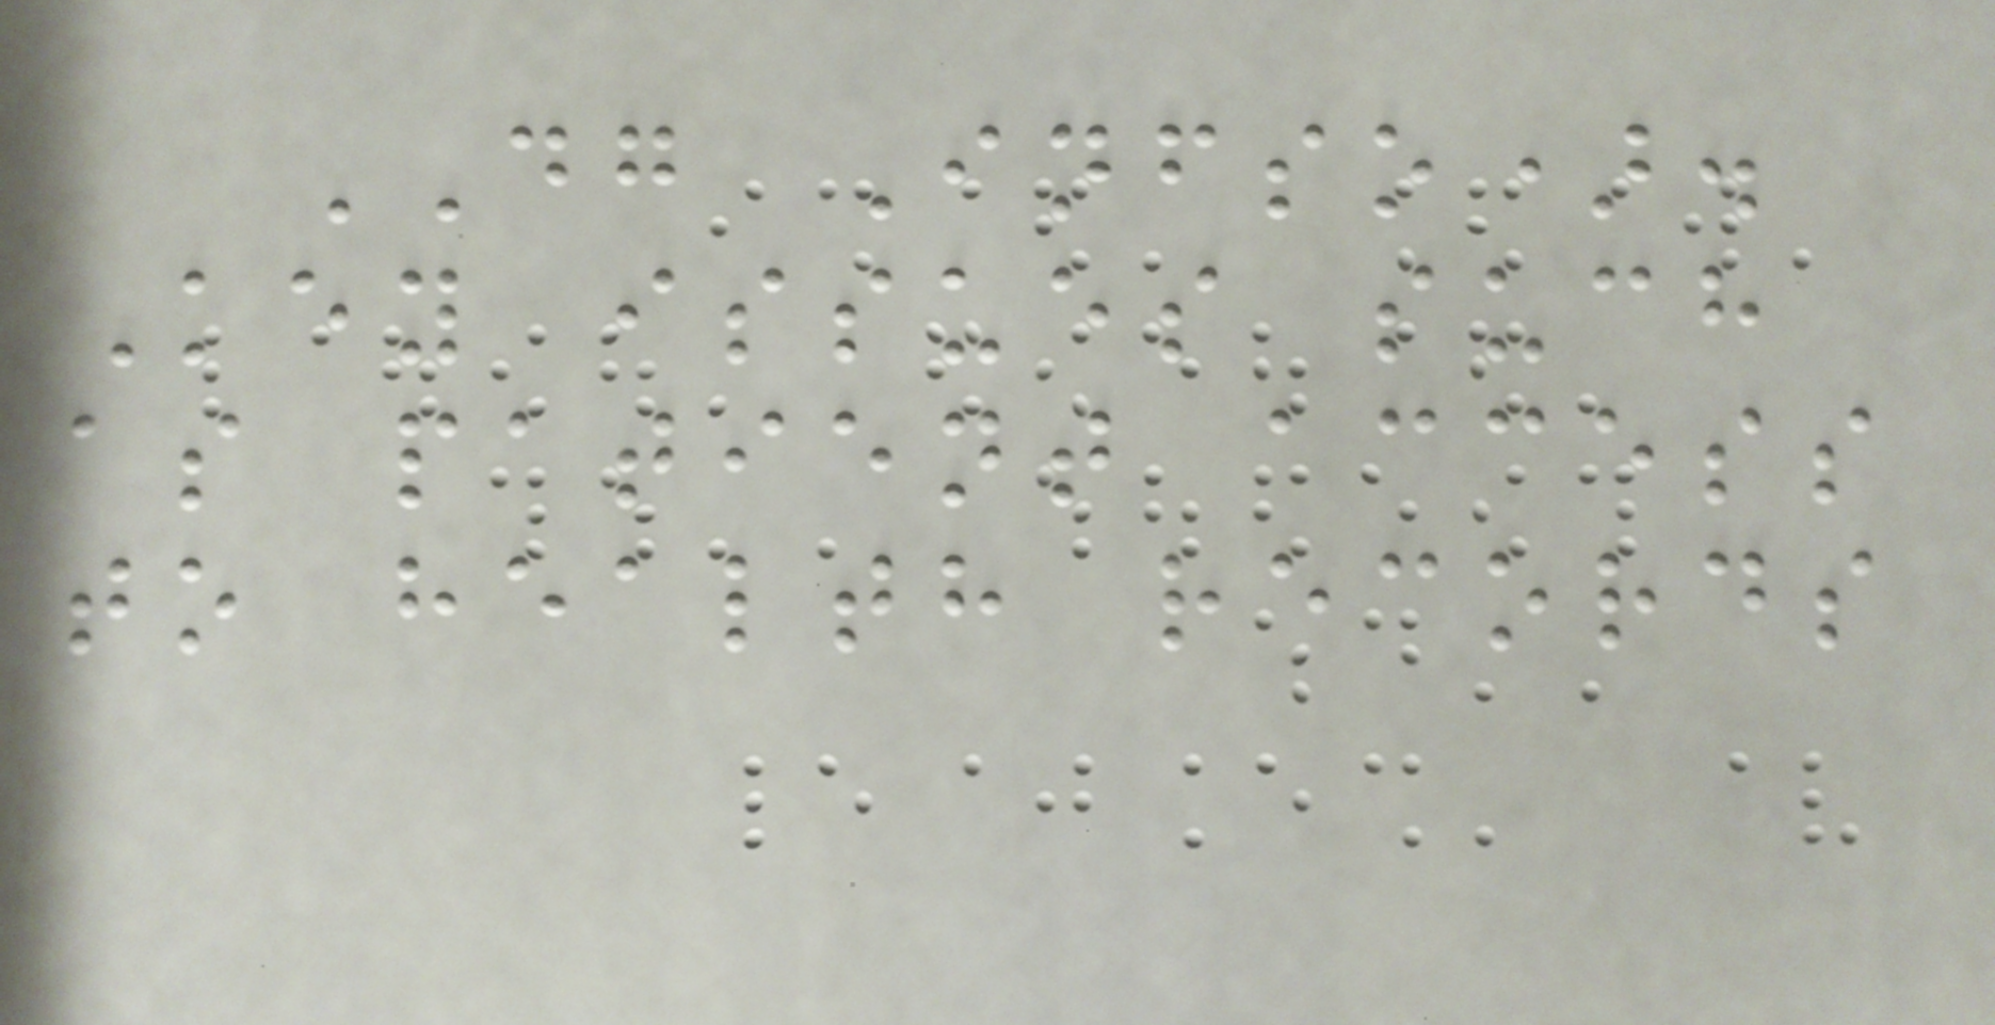DG Infso).
Key issues such
as patient access
to health records
